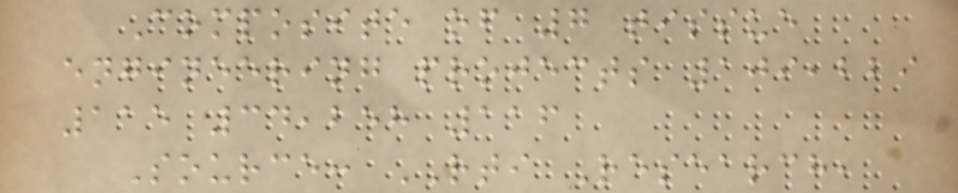Composite of 7 tissue
engineering projects 109,229
115 34,258 116
Source: RTI Research,
